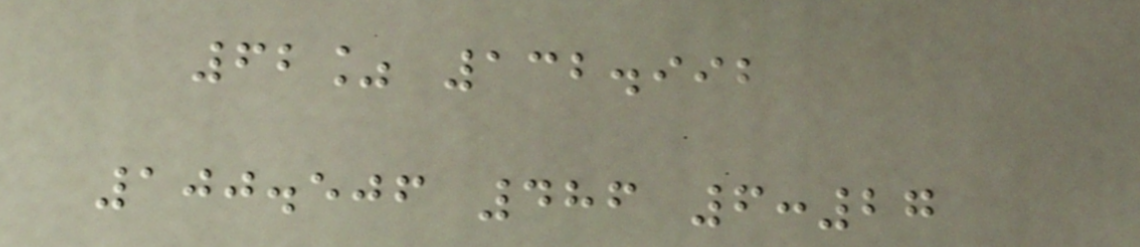62% 132.992
100.506 486 6:27
